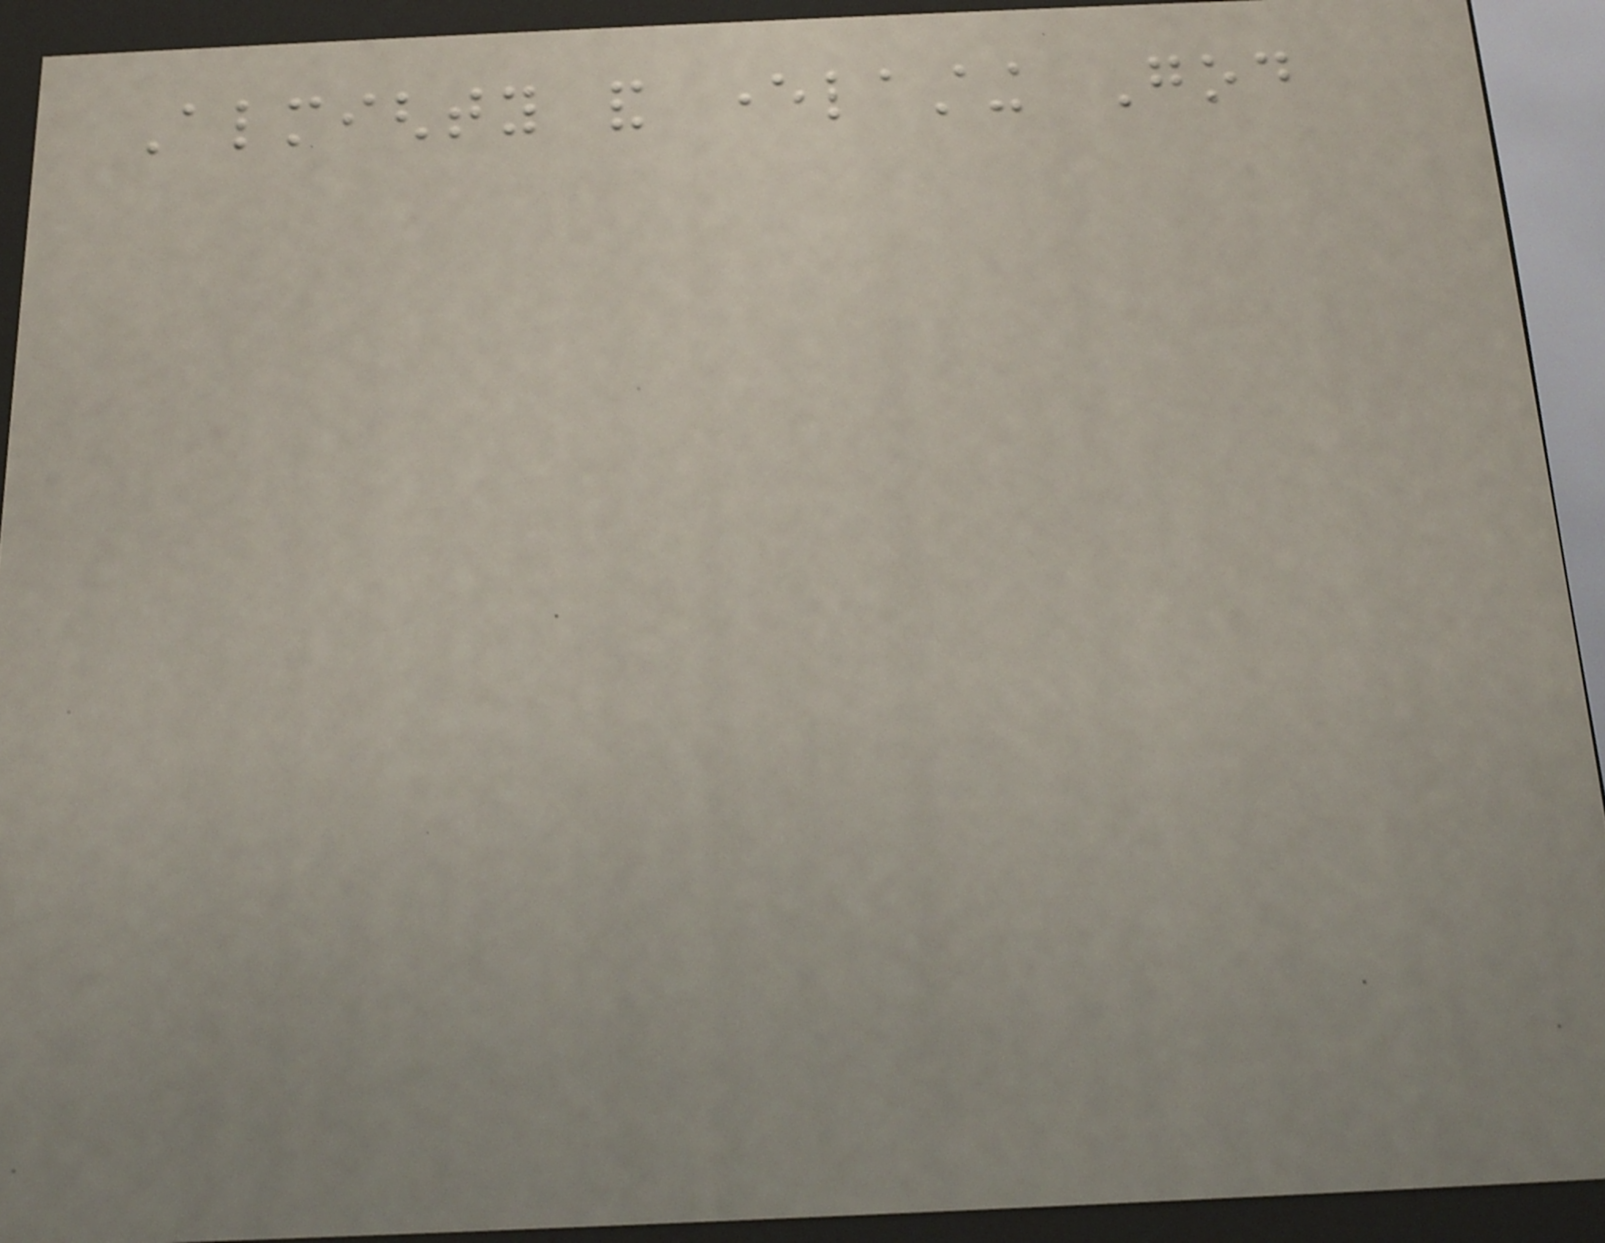Almighty and everlasting God
